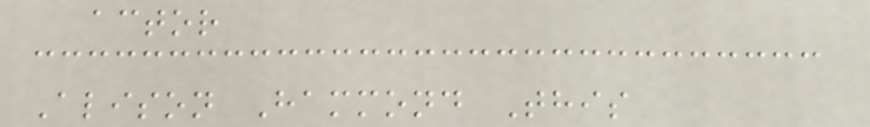actor
Alison Hammond This
